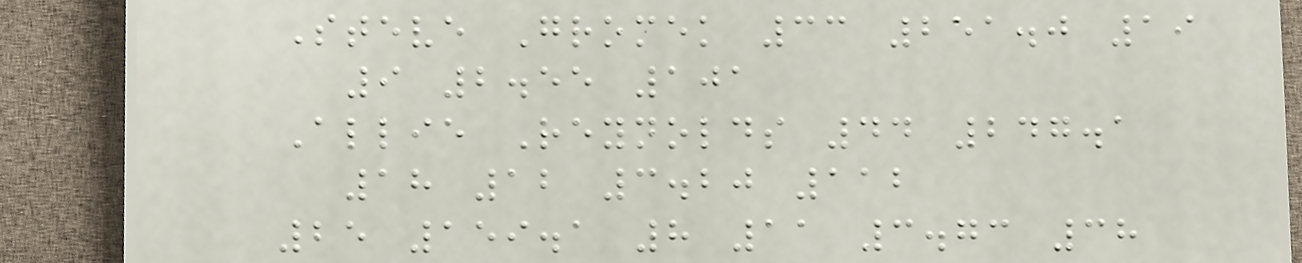Steve Gromek 33 251.0 19
9 2.55 101
Allie Reynolds 44 247.1
18 12 3.20 112
25 159.1 8 11 3.73 38
